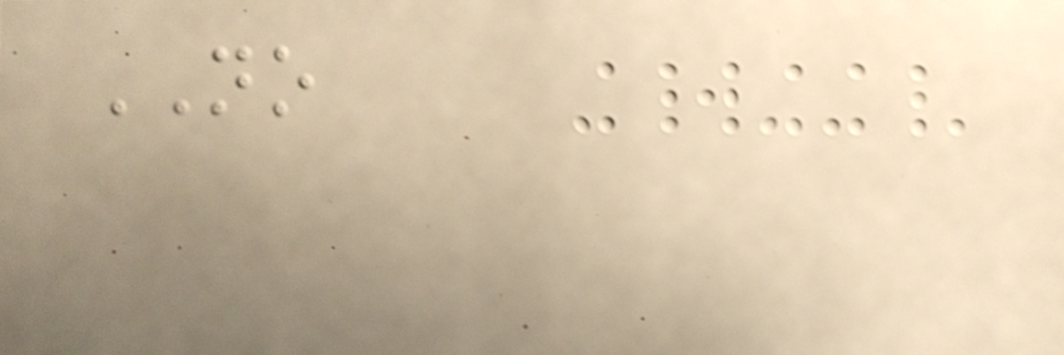NO
